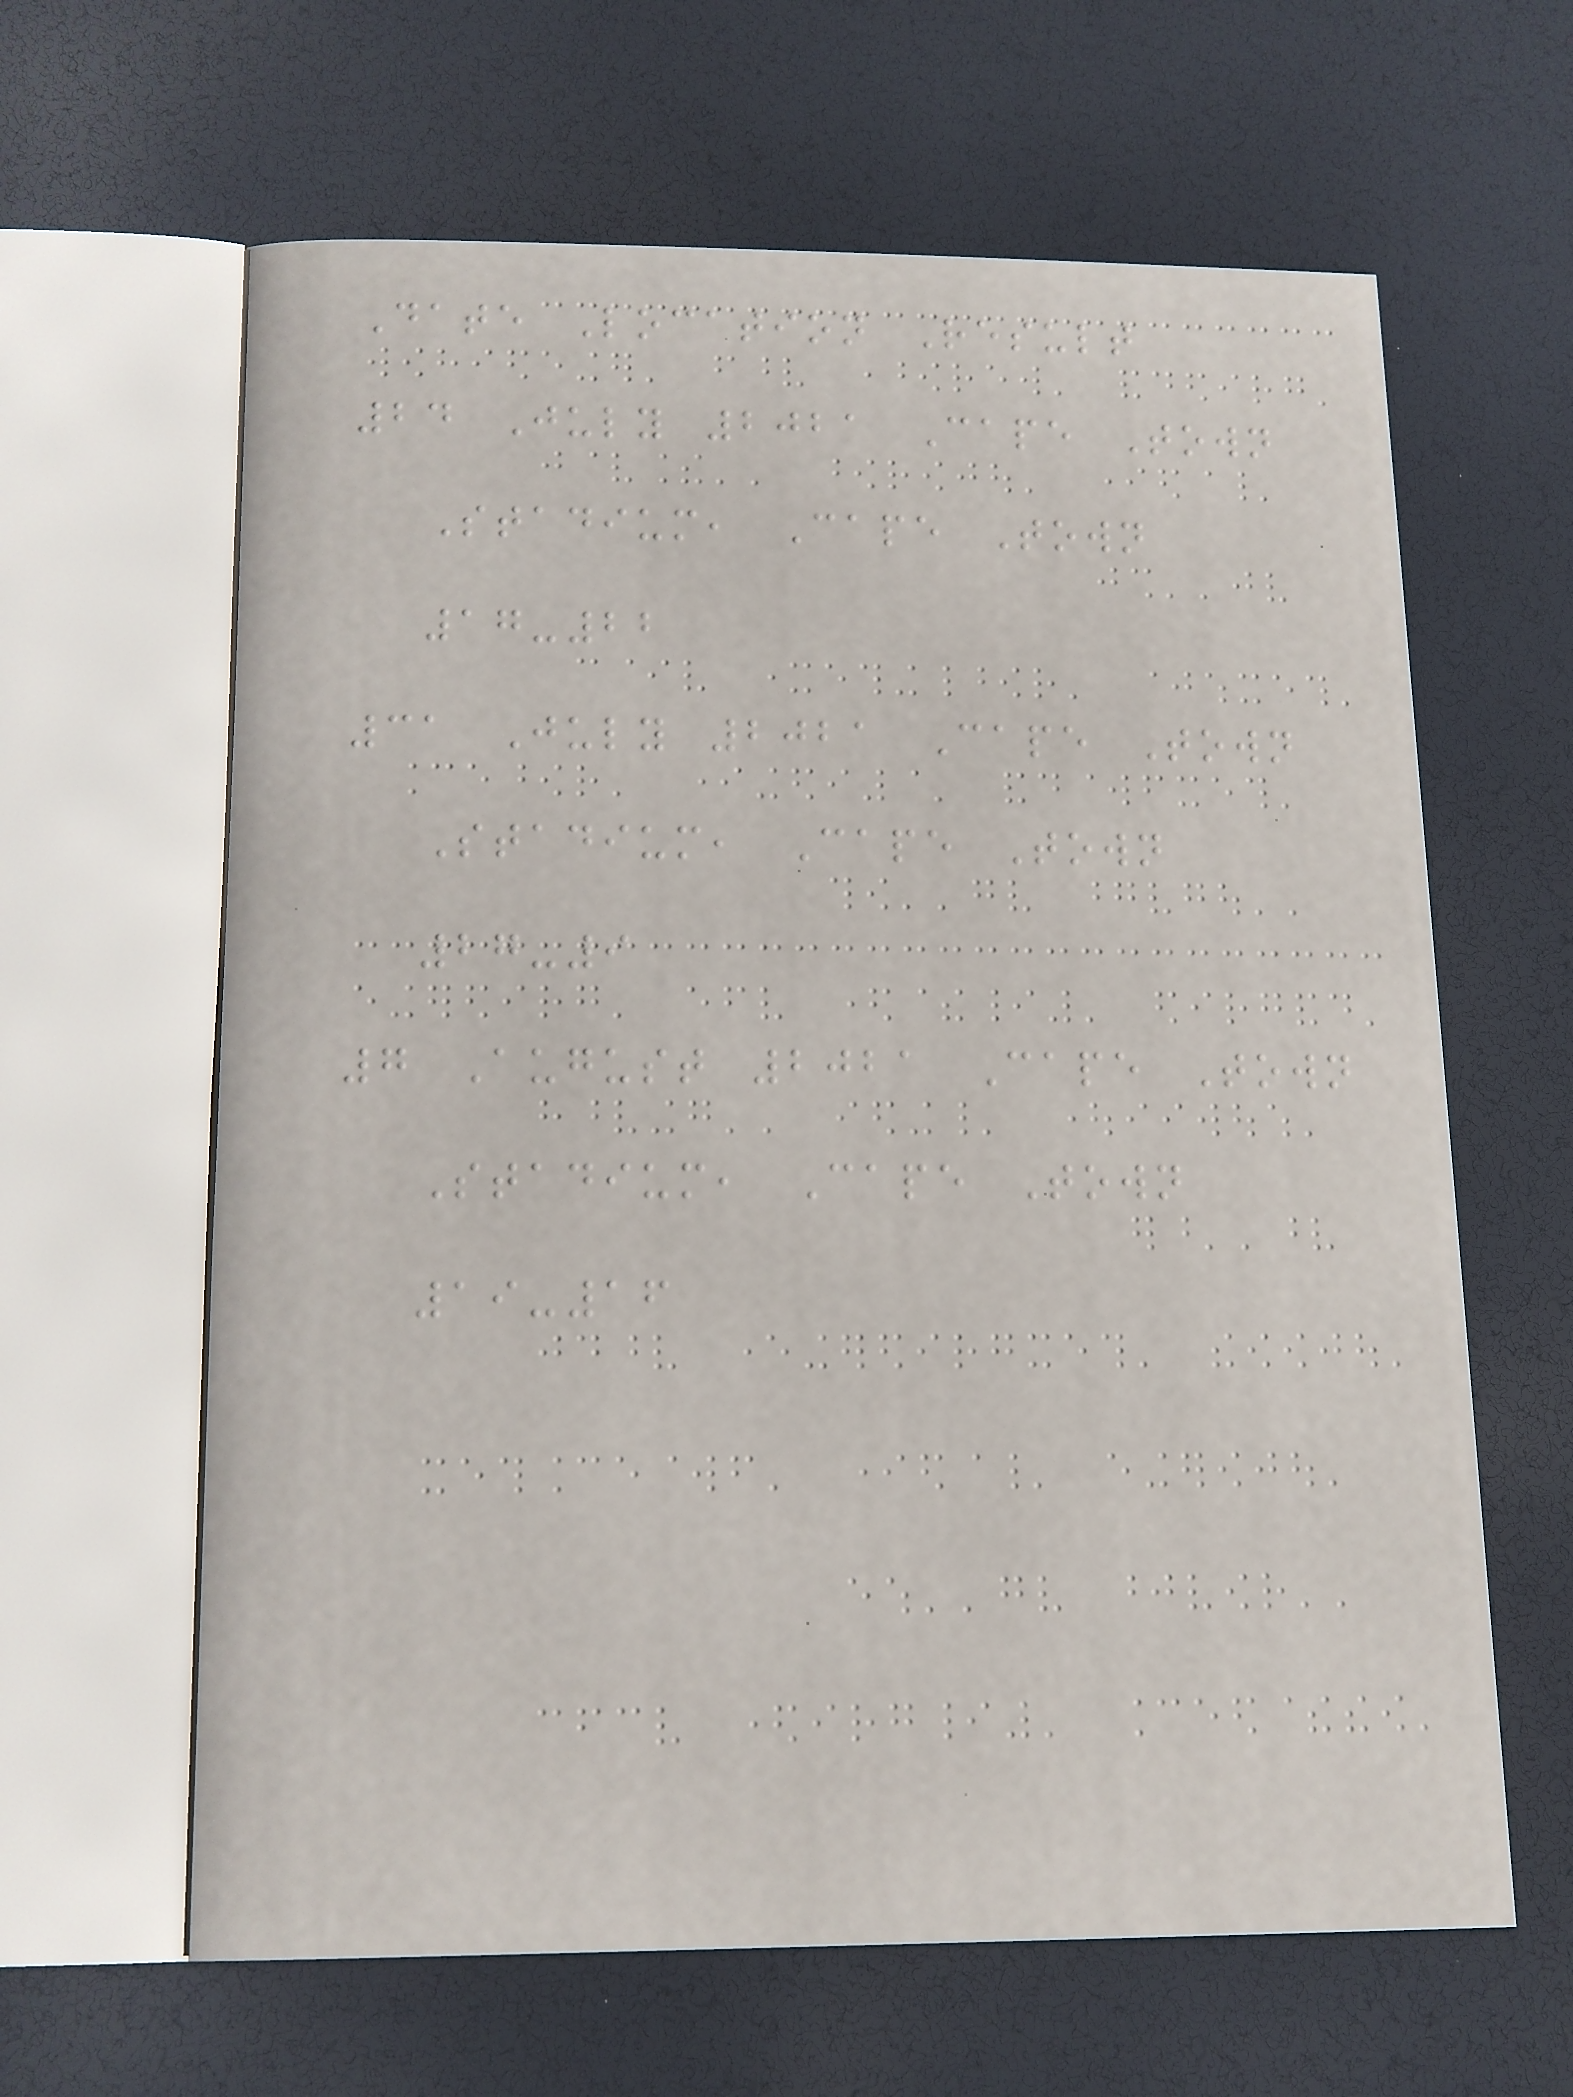Date Location Result
24 July 2021 Cape Town
Stadium, Cape Town
17-22
31 July 2021 Cape Town
Stadium, Cape Town
27-9
7 August 2021 Cape Town
Stadium, Cape Town
19-16
